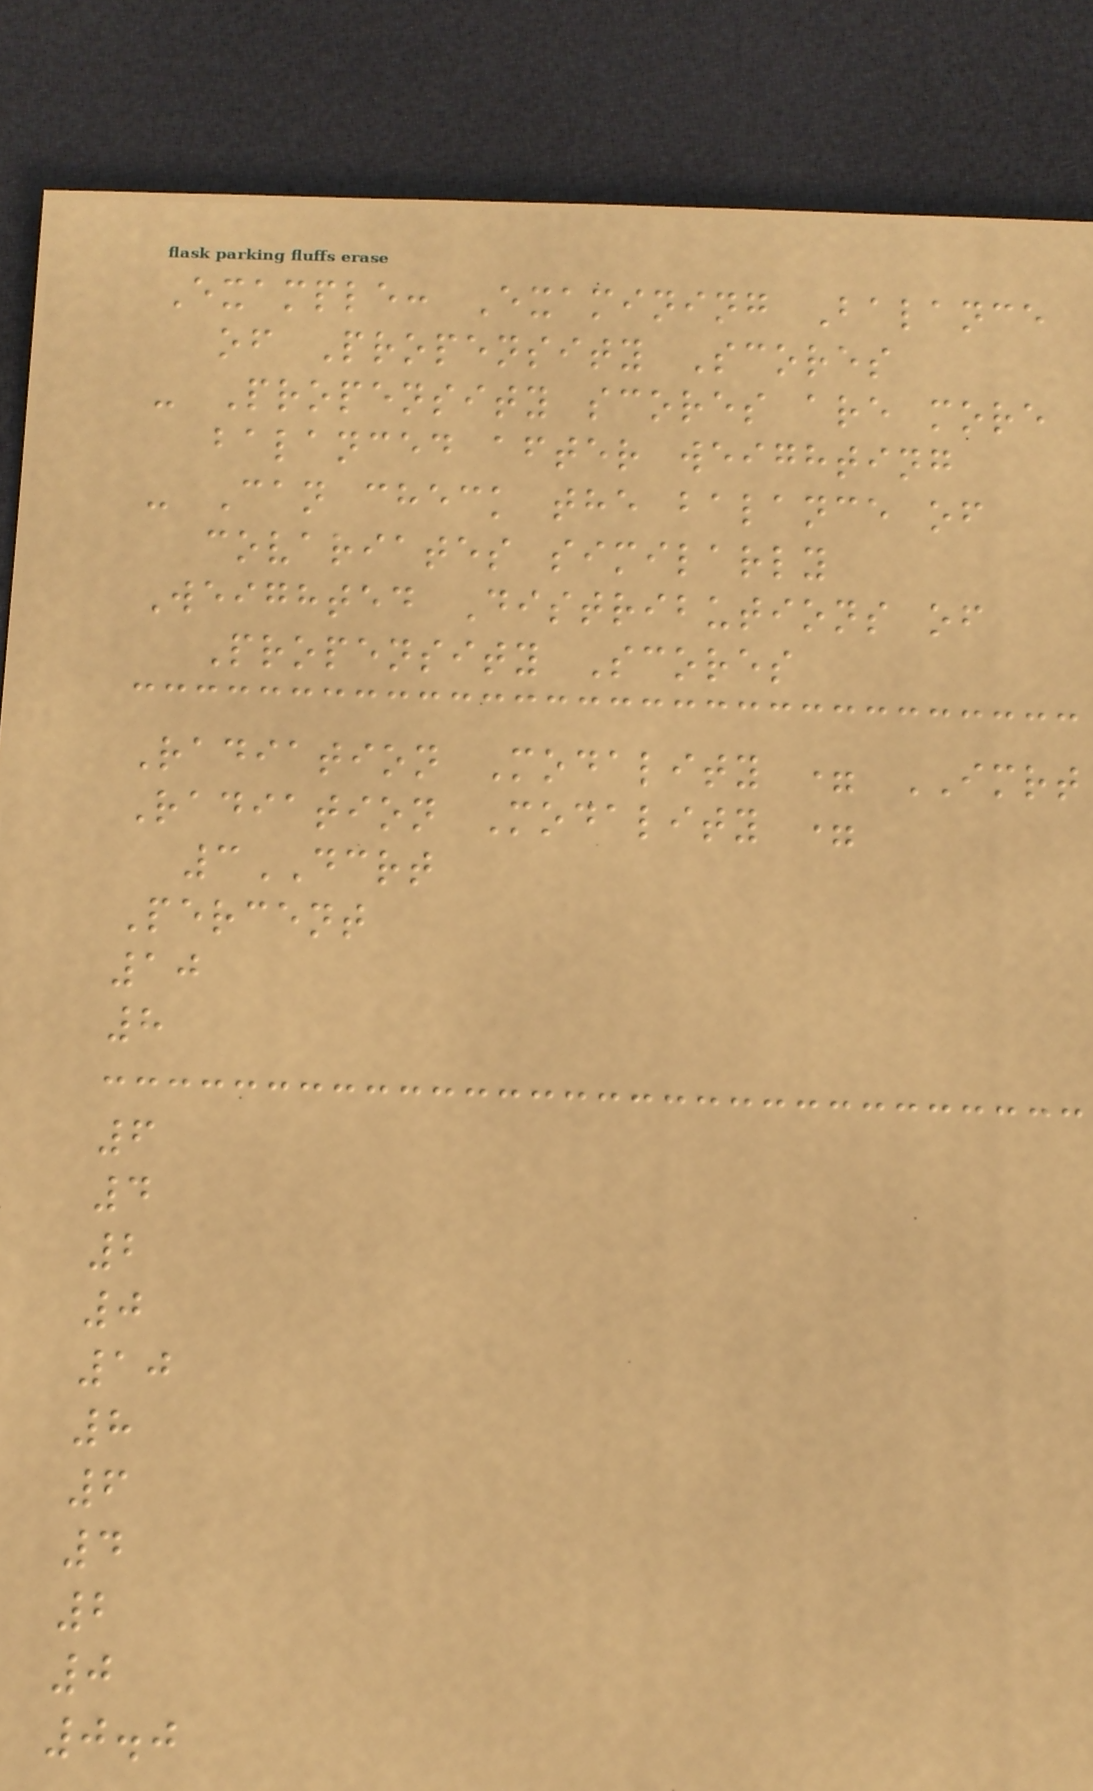Example: Examining Balance
of Propensity Scores
- Propensity scores are more
balanced after weighting
- Can check the balance of
covariates similarly
Weighted Distributions of
Propensity Scores
Radiation Modality = IMRT
Radiation Modality =
3DCRT
Percent
10
8
6
4
2
0
10
8
6
4
2
0
0.0
